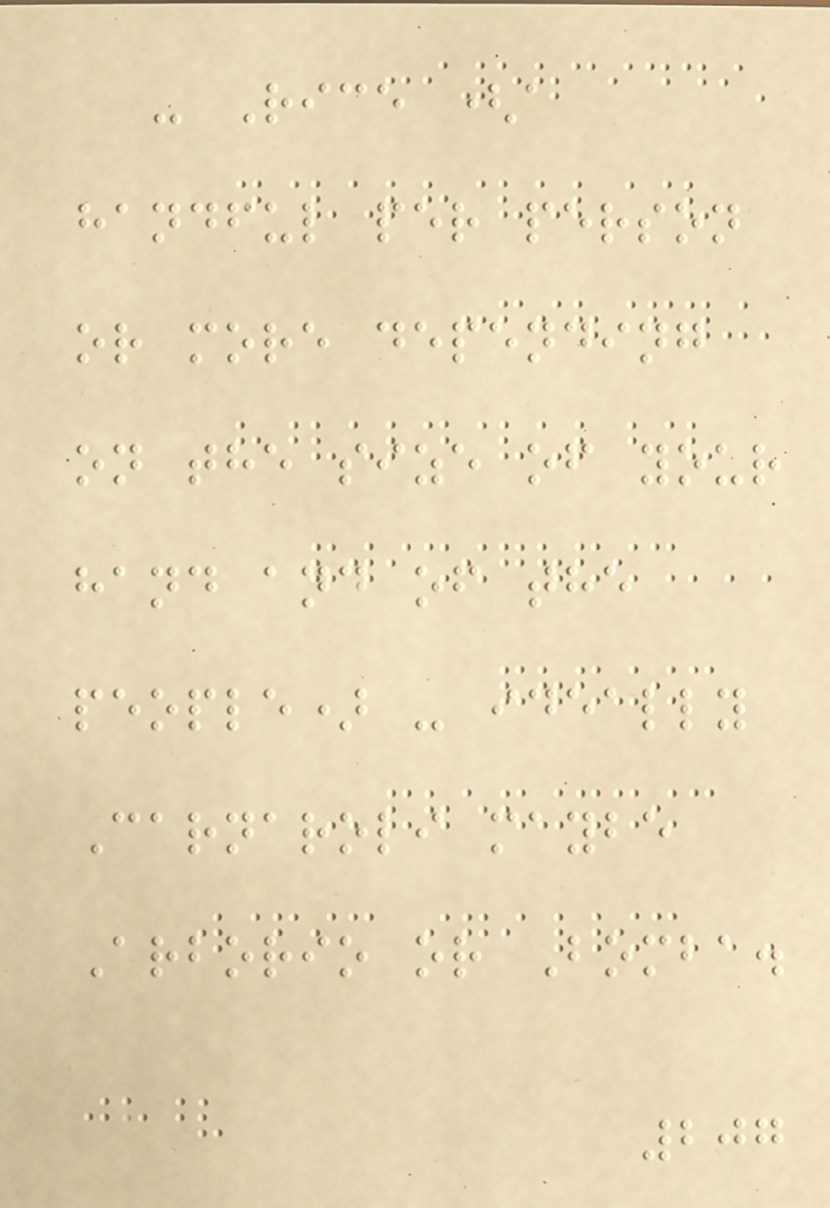- Rice (a
handful per person
or more depending
on the size of your
hand and of the
people) - ideally
Carnaroli maybe
Arborio or Bomba.
207
